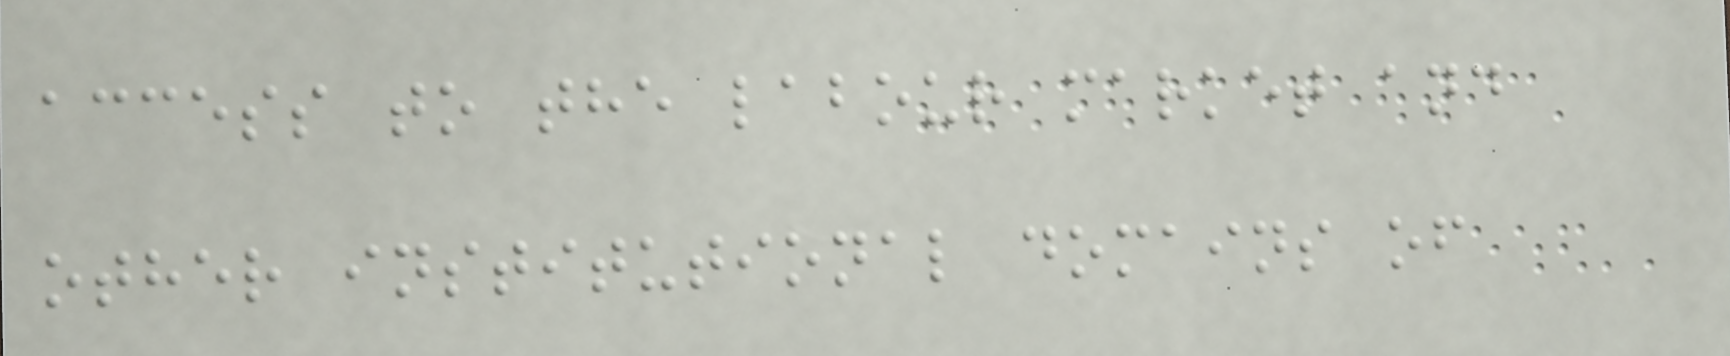access to the labour market and
other institutional domains of
